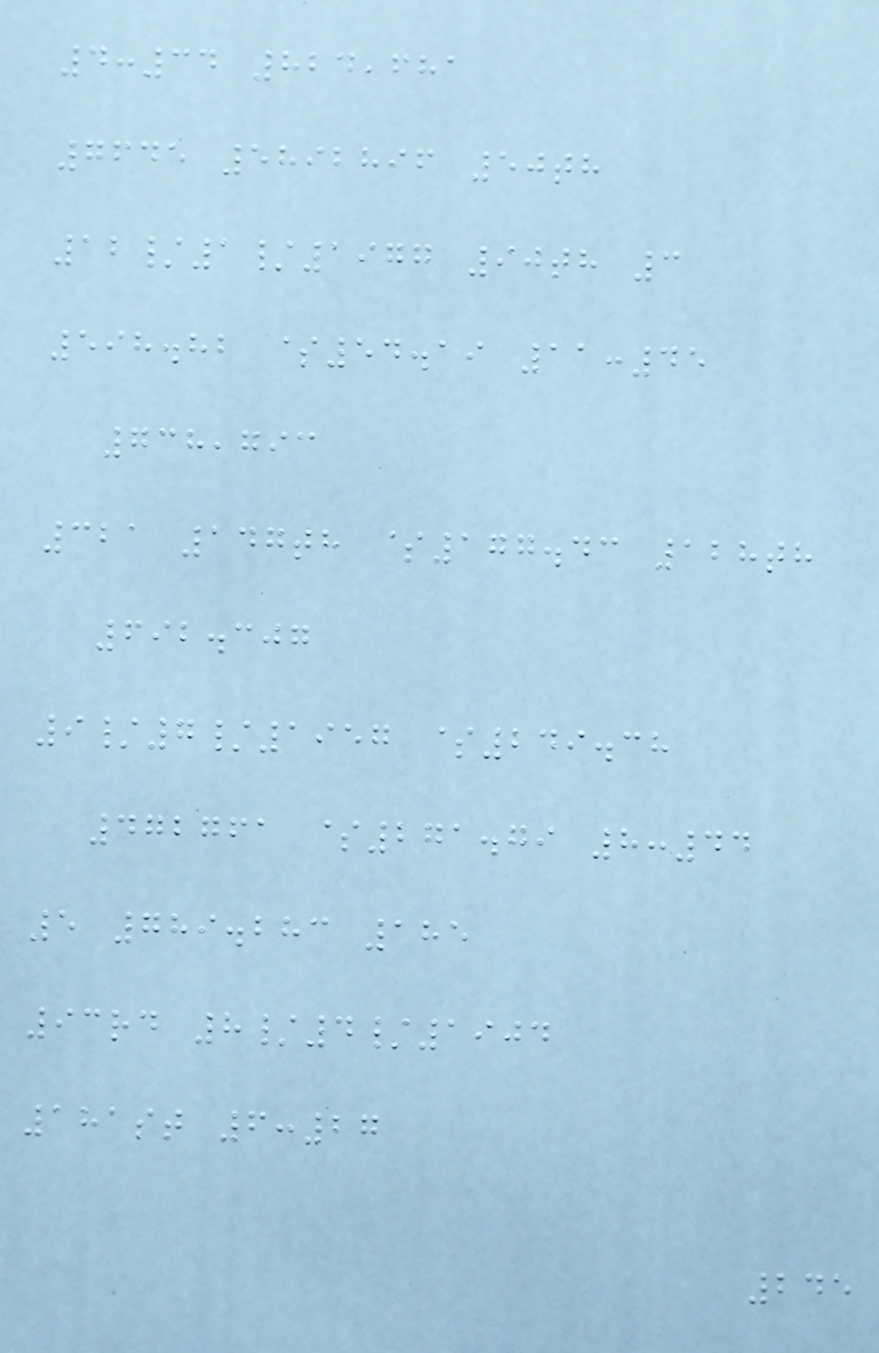4:34 824,681
7645 5892896 50th
12/1/1977 90th 3
598.82 $54.19 11:45
738,793
321 147th $177.43 128th
692.307
9/7/1957 $249.38
472761 $271.79 8:44
5 789.283 185
93rd 8/4/1904
181st 6:27
245
